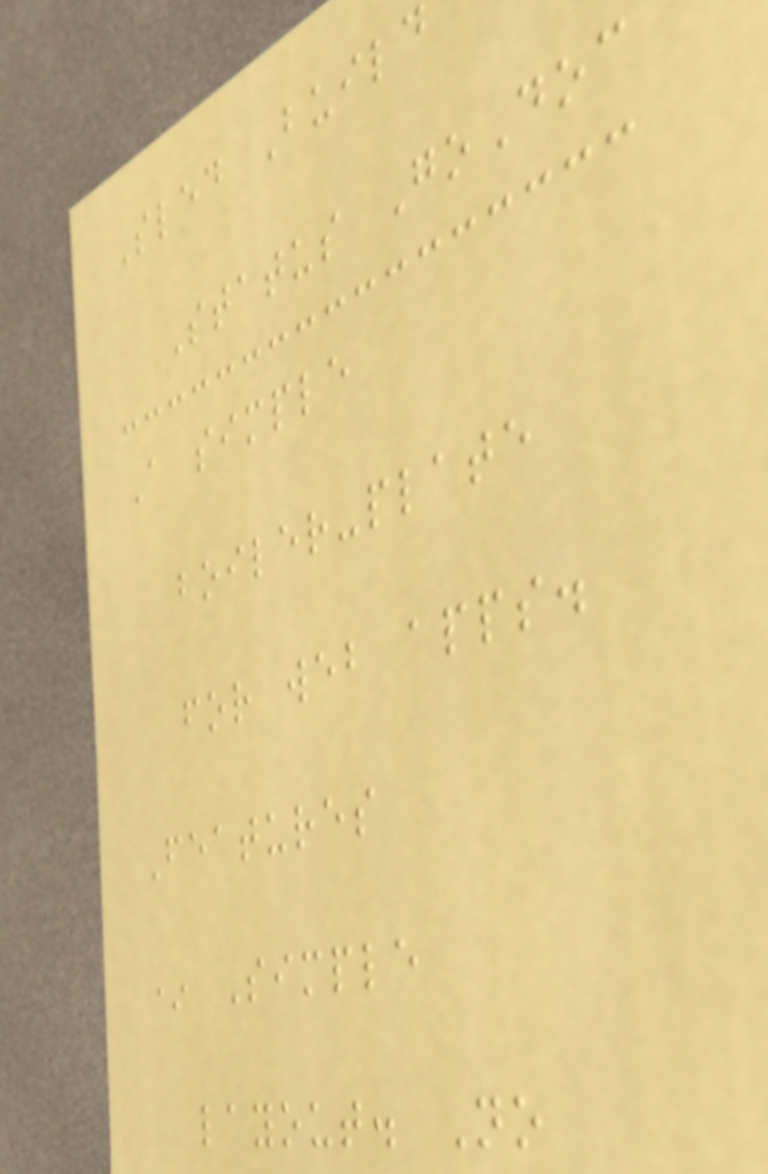Sled Build
Status GoDoc
A simple
boiler-plate
for web apps.
Features
* Simple
layout. No
